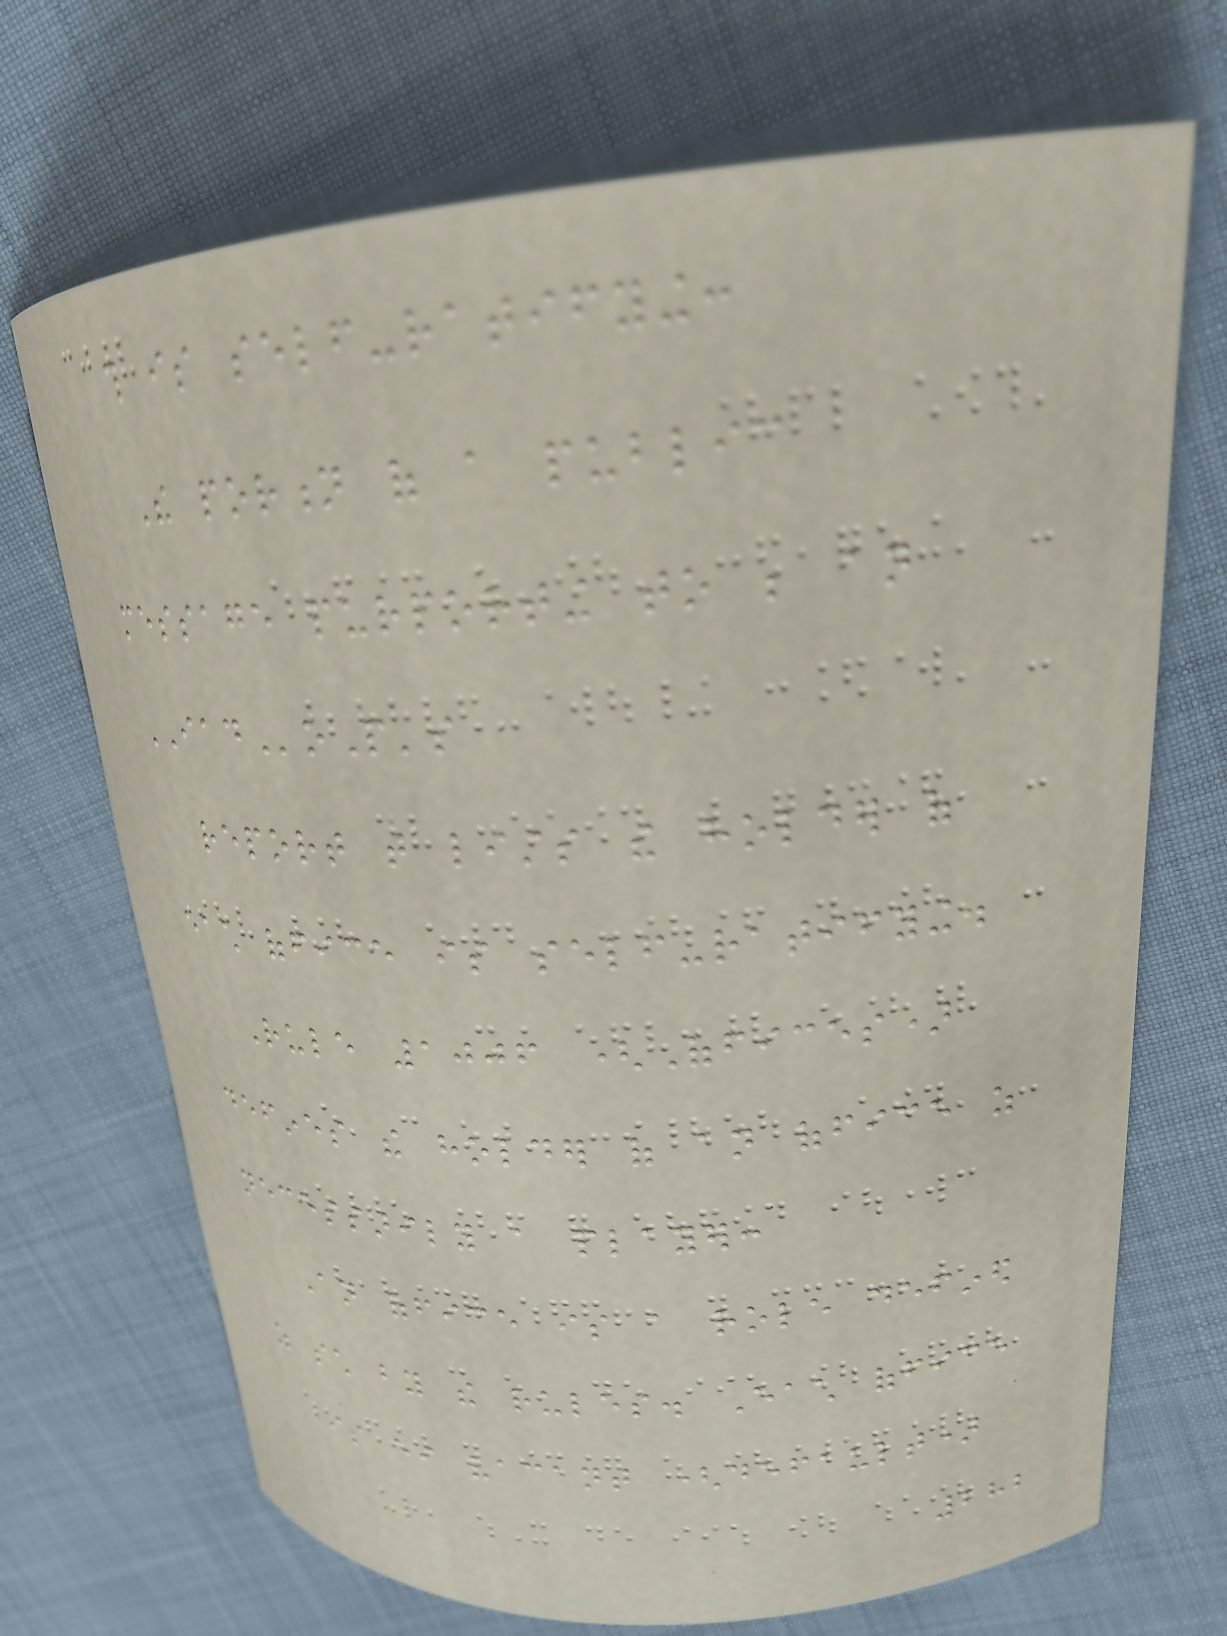this is self-ratifying:
The portion of a public
message purporting to be an
IADoP's
report that lists the holder of
each office is self-ratifying.
Rule 1006 (Offices)
defines the holder of an office as
necessarily a player:
An office is a role defined
as such by the rules. Each office
is either vacant (default)
282
